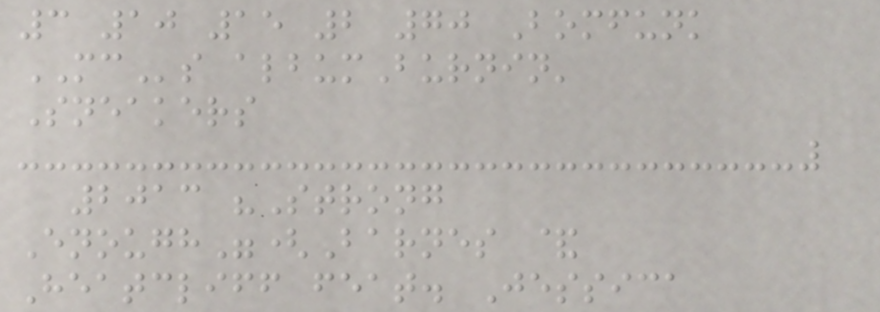3 10 15 2 70 Bomfunk
MCs albumBurnin'
Sneakers
2013 "Strong
Enough"(Barnes &
Heatcliff feat. Jessica
